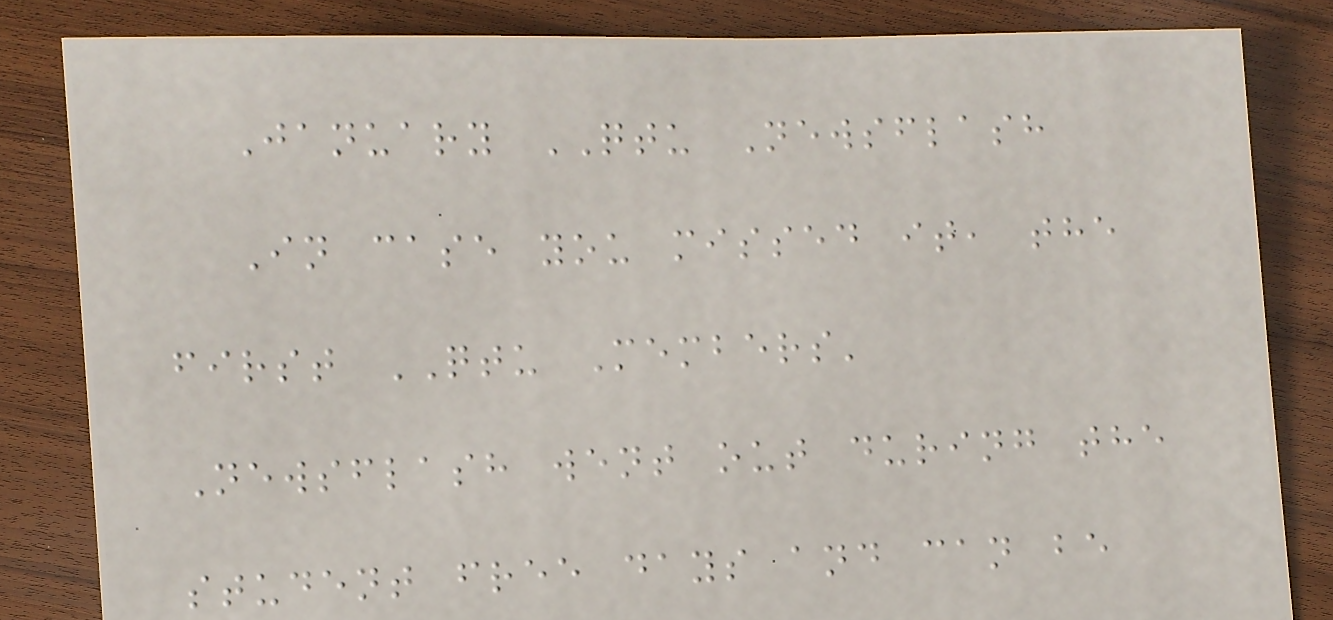January QTU Newsflash
In case you missed it, the
first QTU Members'
Newsflash went out during the
student free days and can be
